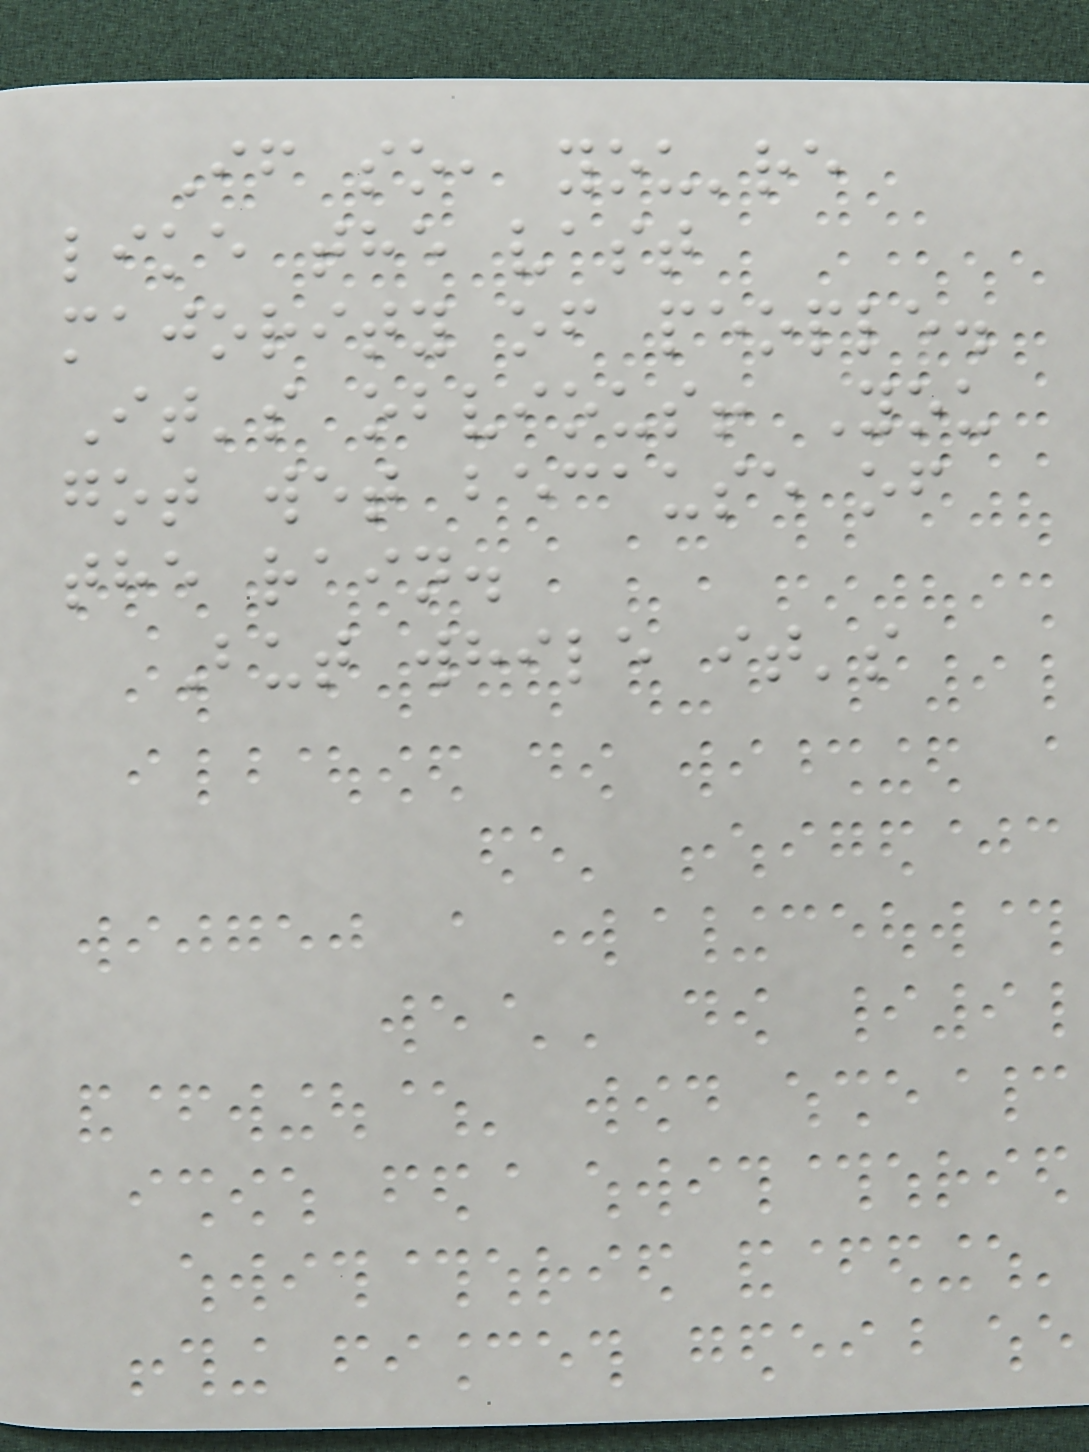If so, you're
like the vast
majority of people.
It's obvious! You
got wet because of
the rain.
But while it's
